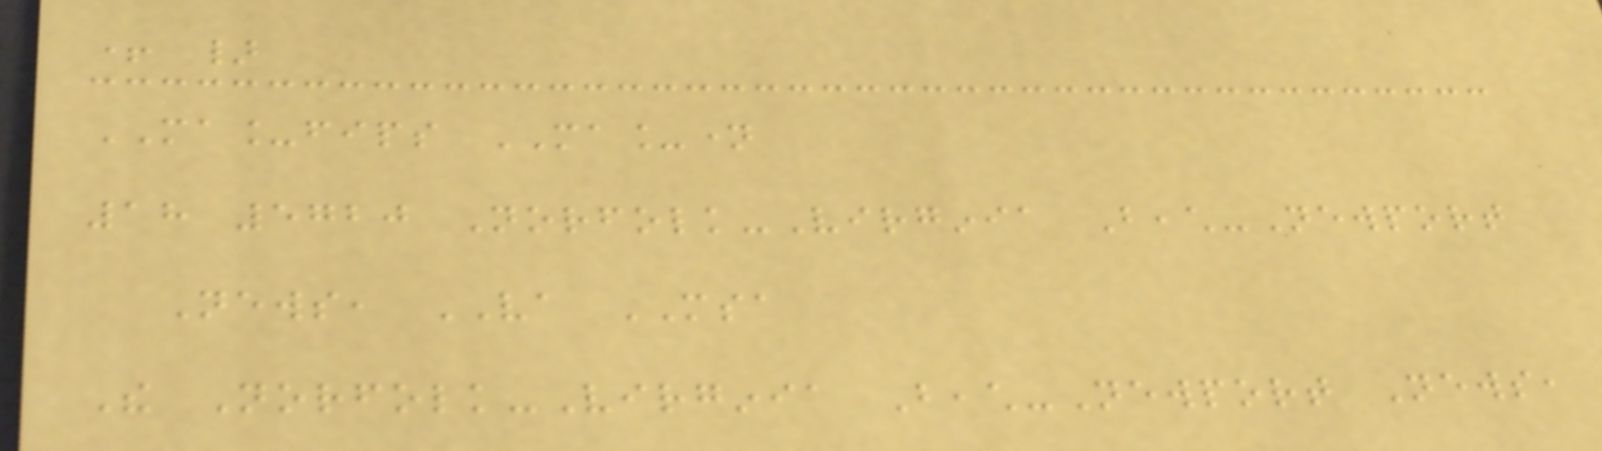+ }
MA_fips MA_name
18 5720 Norfolk-Virginia Beach-Newport
News, VA MSA
The Norfolk-Virginia Beach-Newport News,
